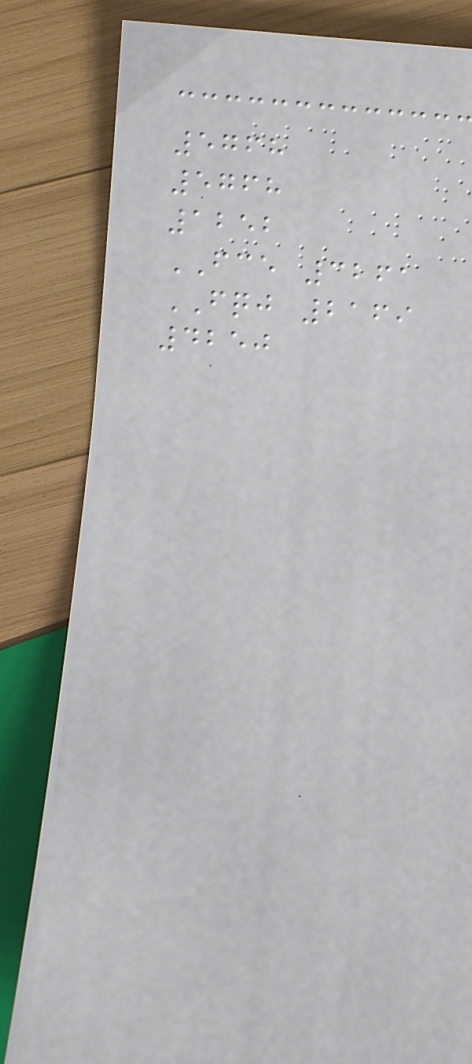5768
5768
1252
FCE 3261
FQJ 2169
4250
